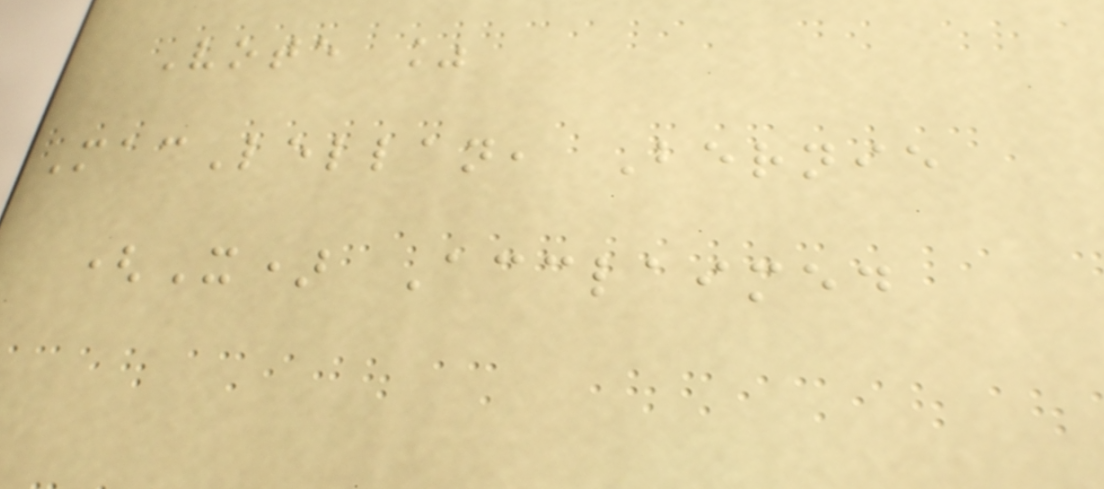Vote %
MacLellan, Bernie
(X) Acclaimed
